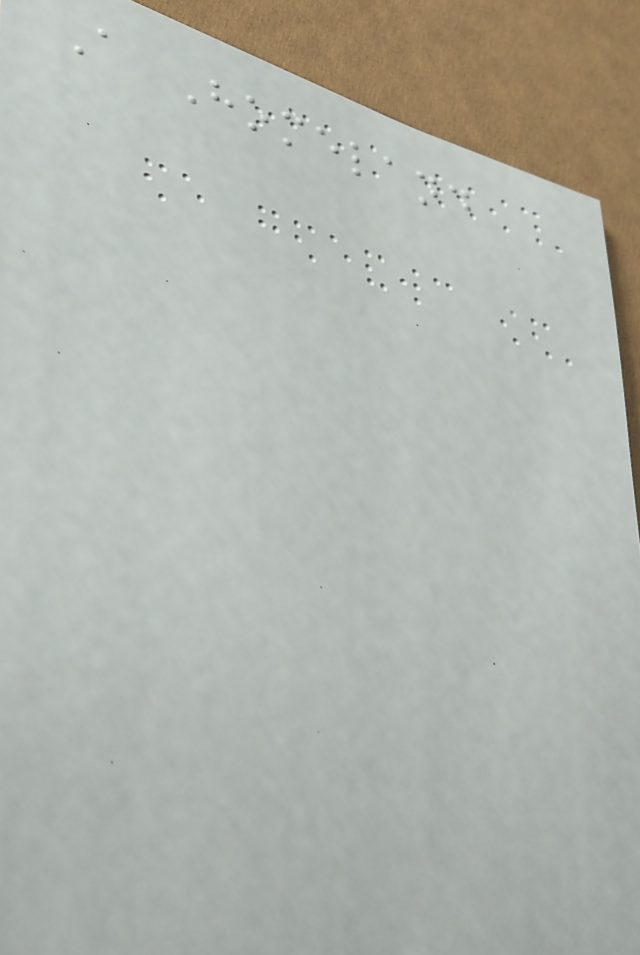A Homeland
